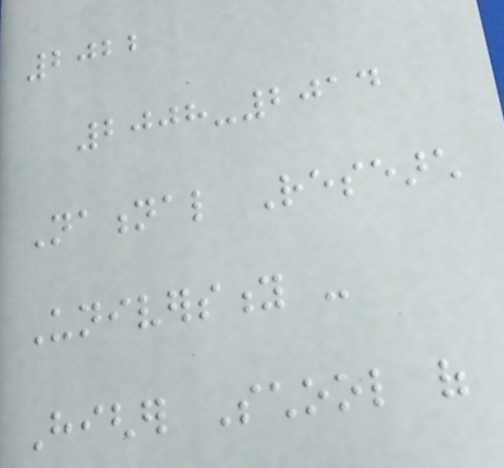2022
2008-2014
National Research
University -
Higher School of
